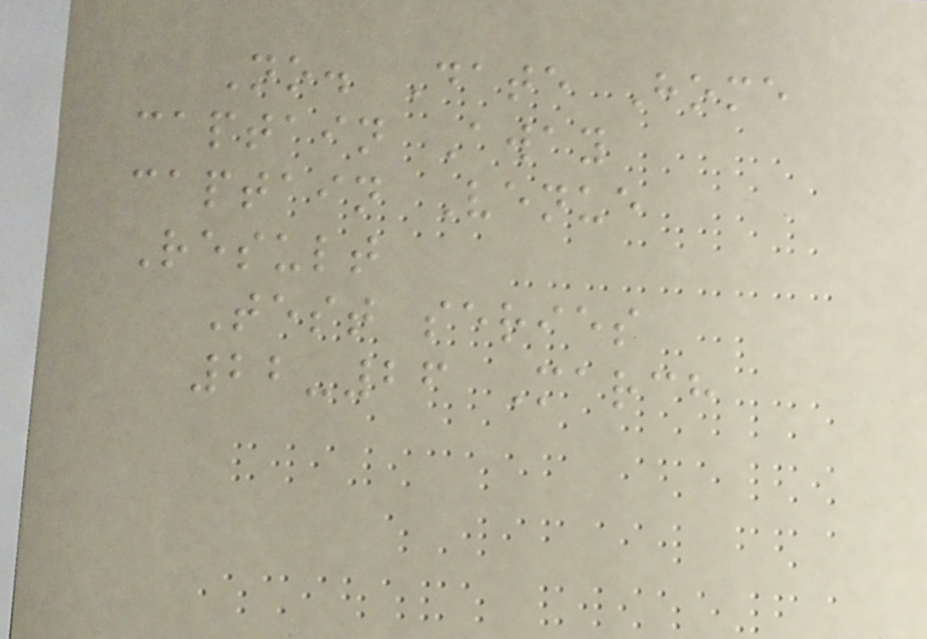No. Date Home
captain Away
captain Venue
Result
Test series
22-26 March
